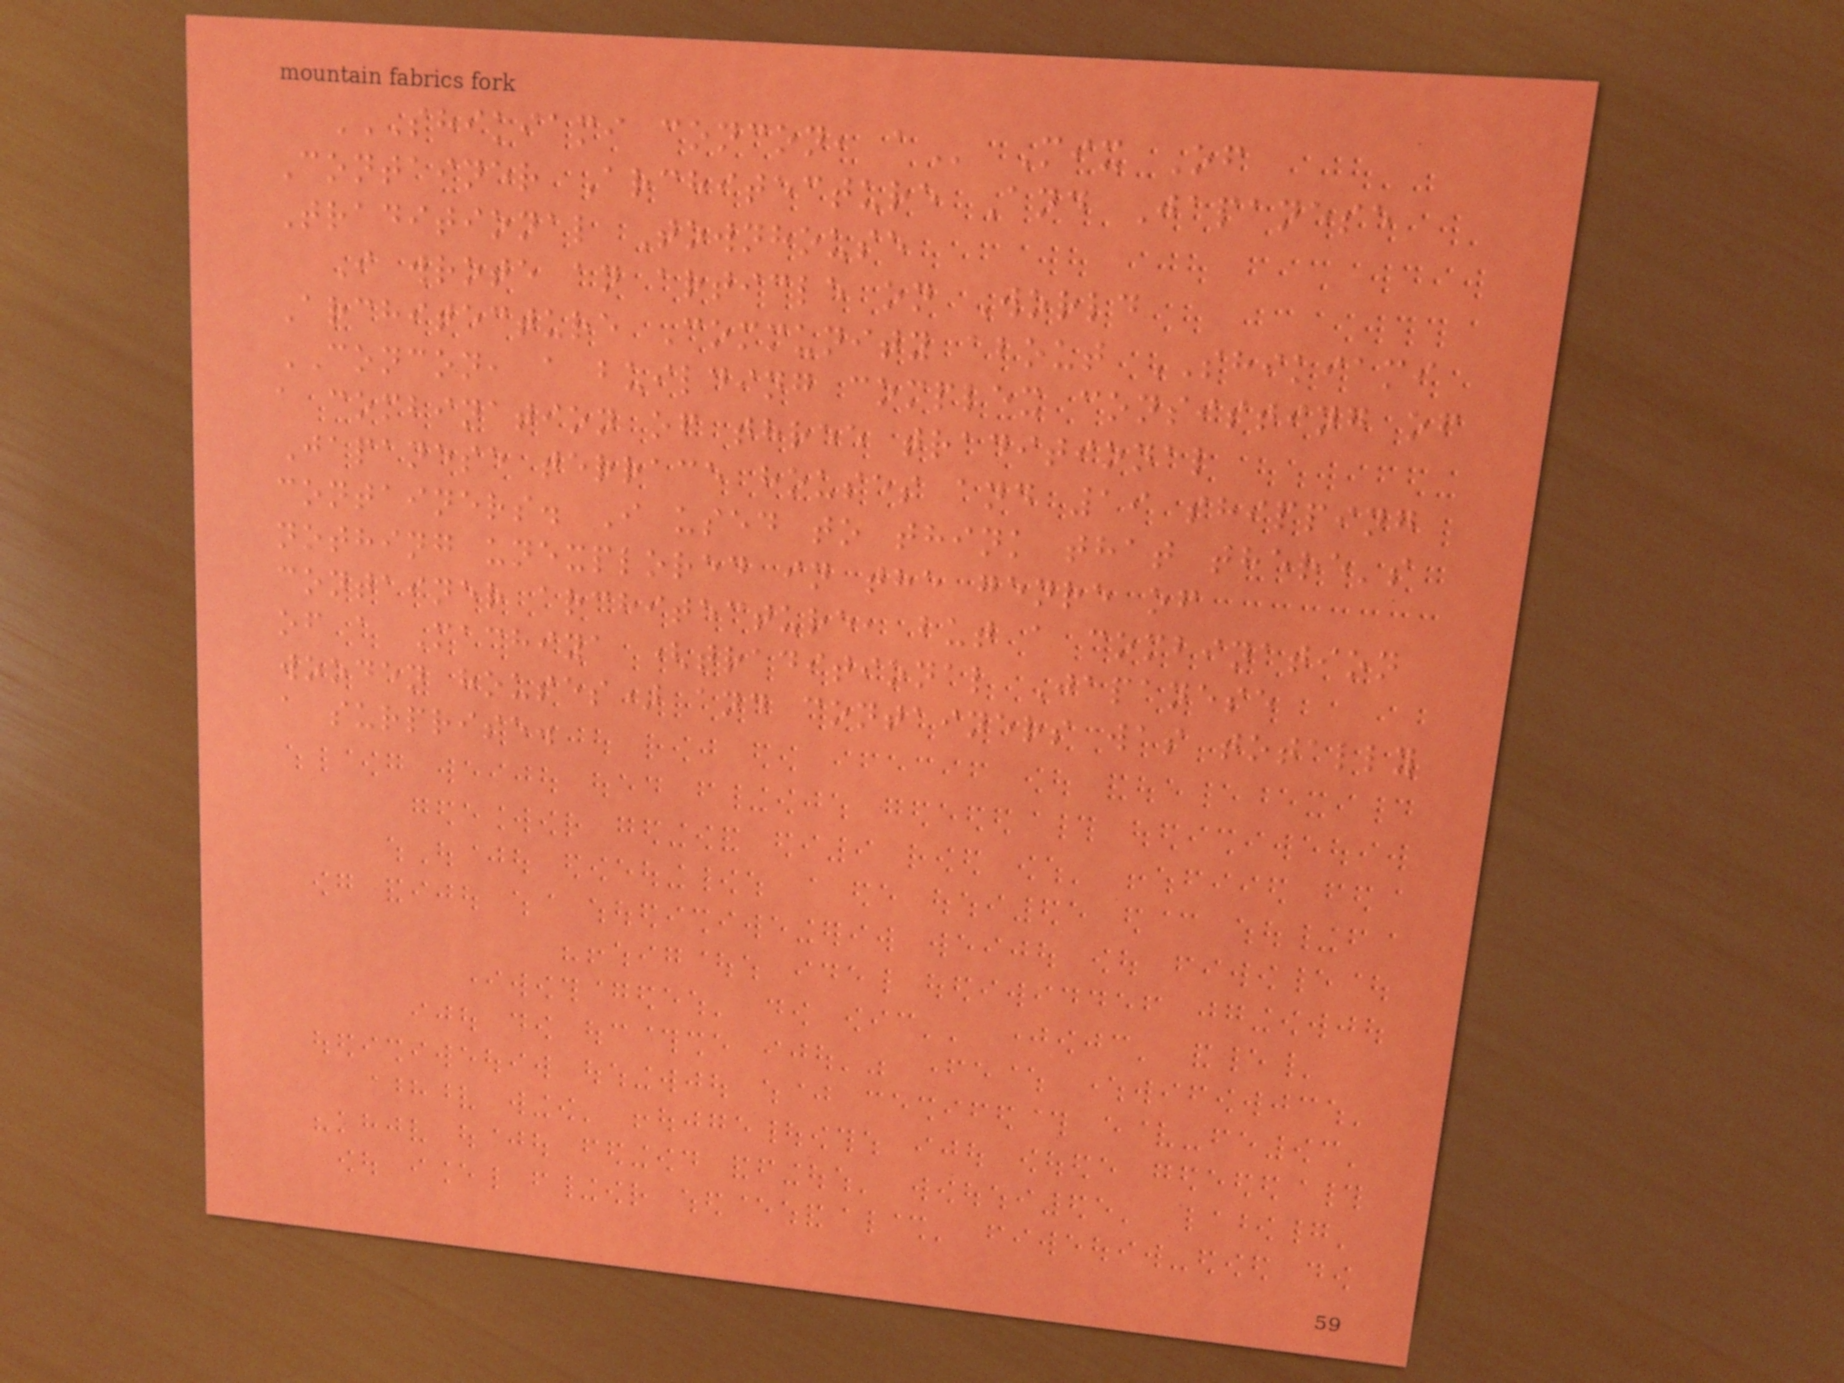SHIKIAMI CONCON, A Mix Of
Container Architecture And Japanese
Traditional Townhouse
I wrote an article on World
Architecture Community about SHIKIAMI
CONCON, a building complex consisting of
a combination of three traditional
Japanese terrace houses and 19 shipping
containers. I used to think that there's
nothing unexplored in the genre of
container architecture, but a combination
of a Machiya (traditional Japanese
wooden houses) and containers was totally
a surprise.
